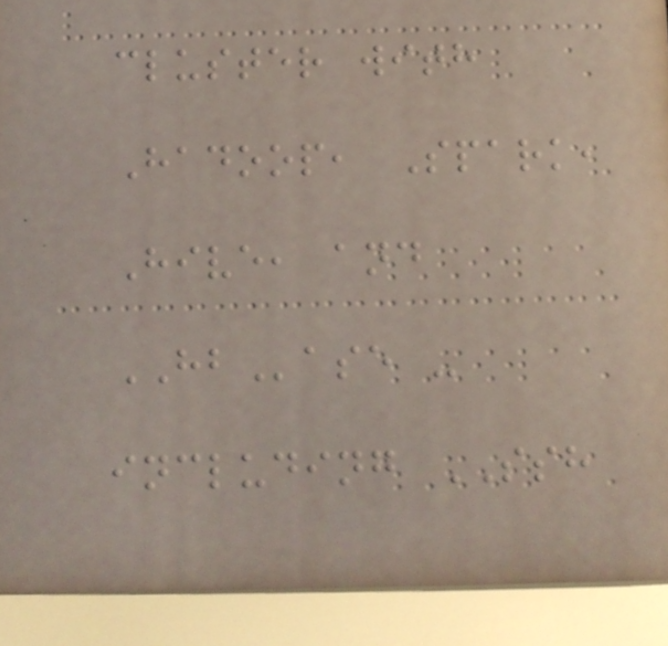cluster with
Hadoop, Spark,
Hive, and
HBase -
including SSH
